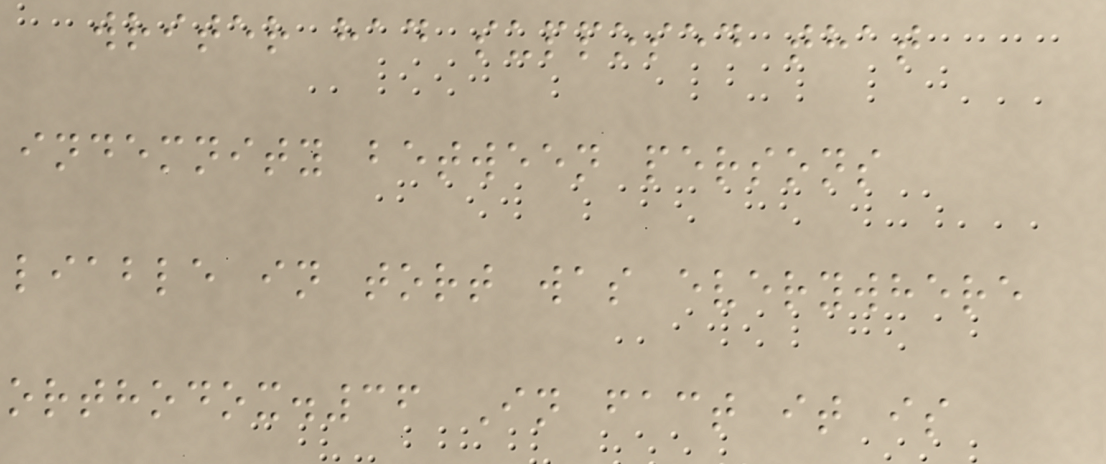writer had supposed that
indemnity between persons
liable in tort was everywhere
orthodox.36 In fact it is
